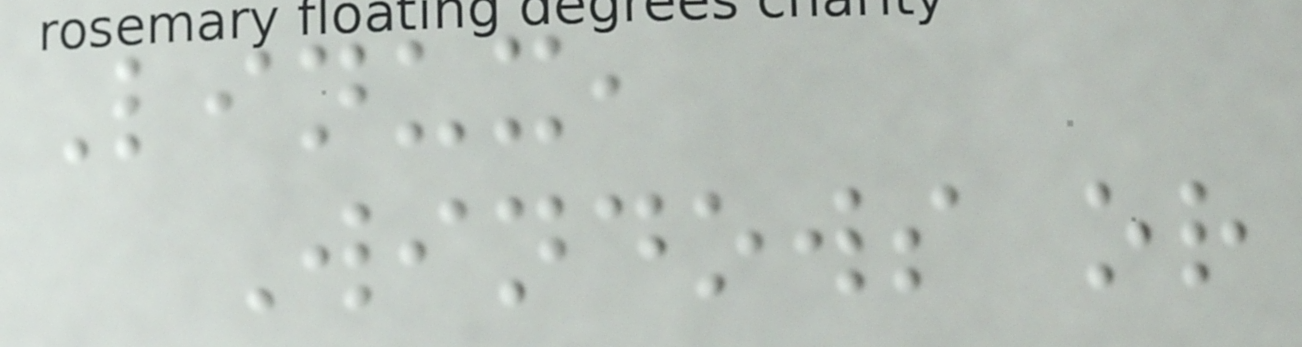Linux,
Windows or
